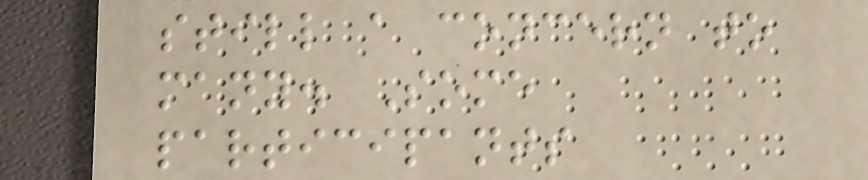still a concern to
many. Some
participants
